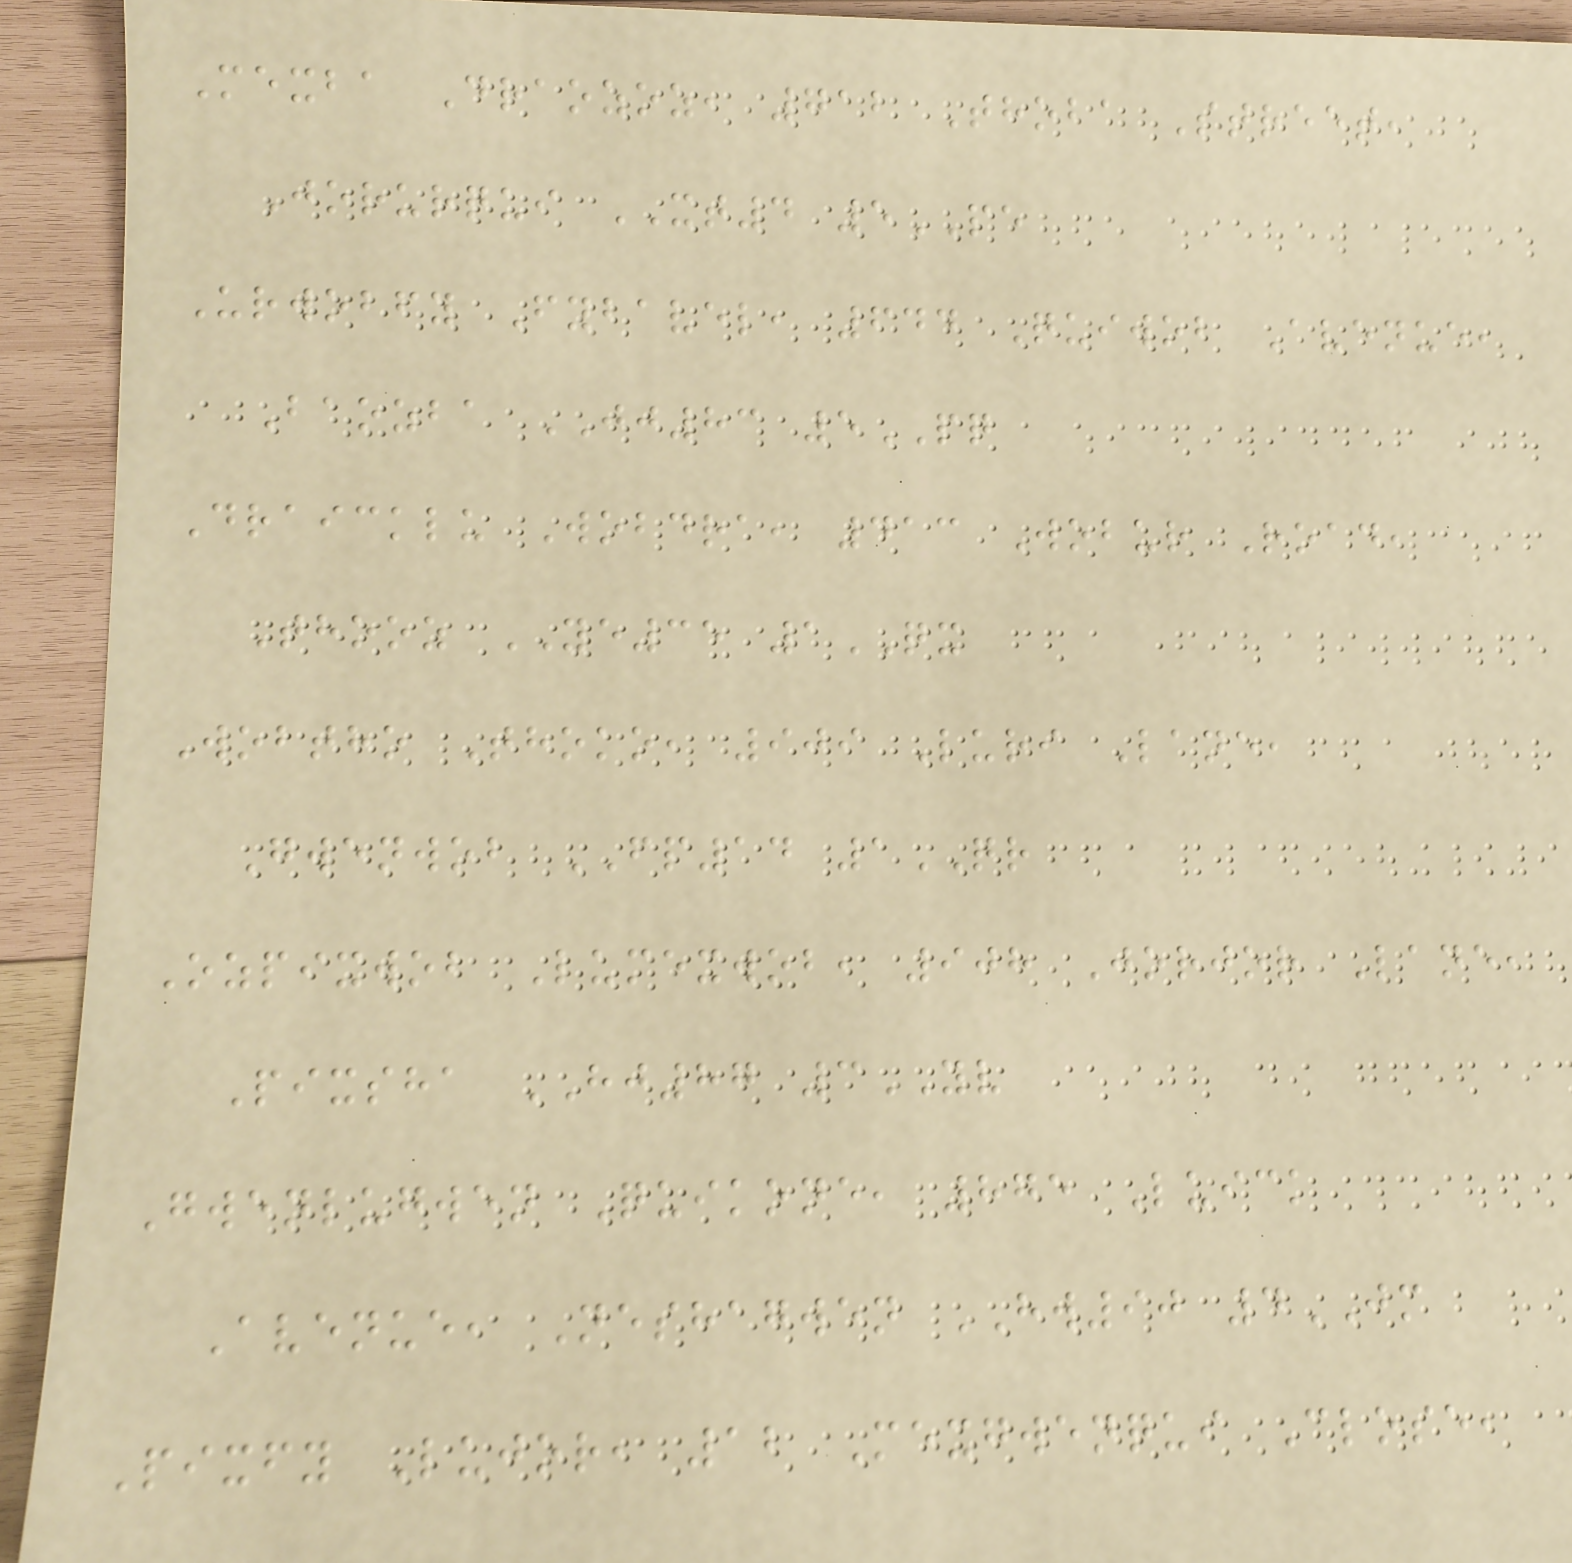Mexba Draozoz, 712 Thoba Street,
Jorurqui XT4 5PE
Urwobfy Fybavel, 644 Quiwob Avenue,
Baozba JJ83 5PQ
Draicklu Wobdra, 413 Wobur Road,
Thooz YE35 1QX
Wobtho Thoko, 909 Luri Lane,
Gwenwob FP14 1QR
Ozpixwob Lumexwob, 908 Jorjor Lane,
Pixsha HJ87 3YV
Gwenlugwen Quikone, 875 Luick
Avenue, Neshagwen HW90 4JM
Pixfy Lujor, 12 Mexgwenqui Close,
